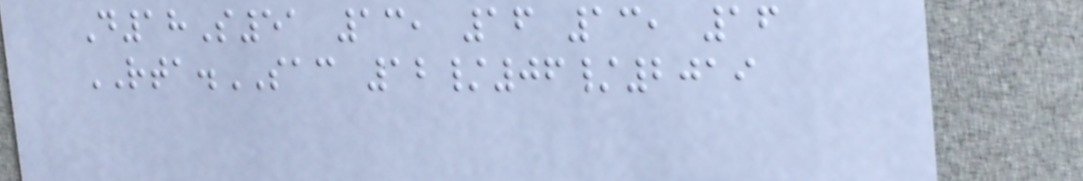D18S51 13, 16 13, 16
RTA.SAC 12/06/2019
